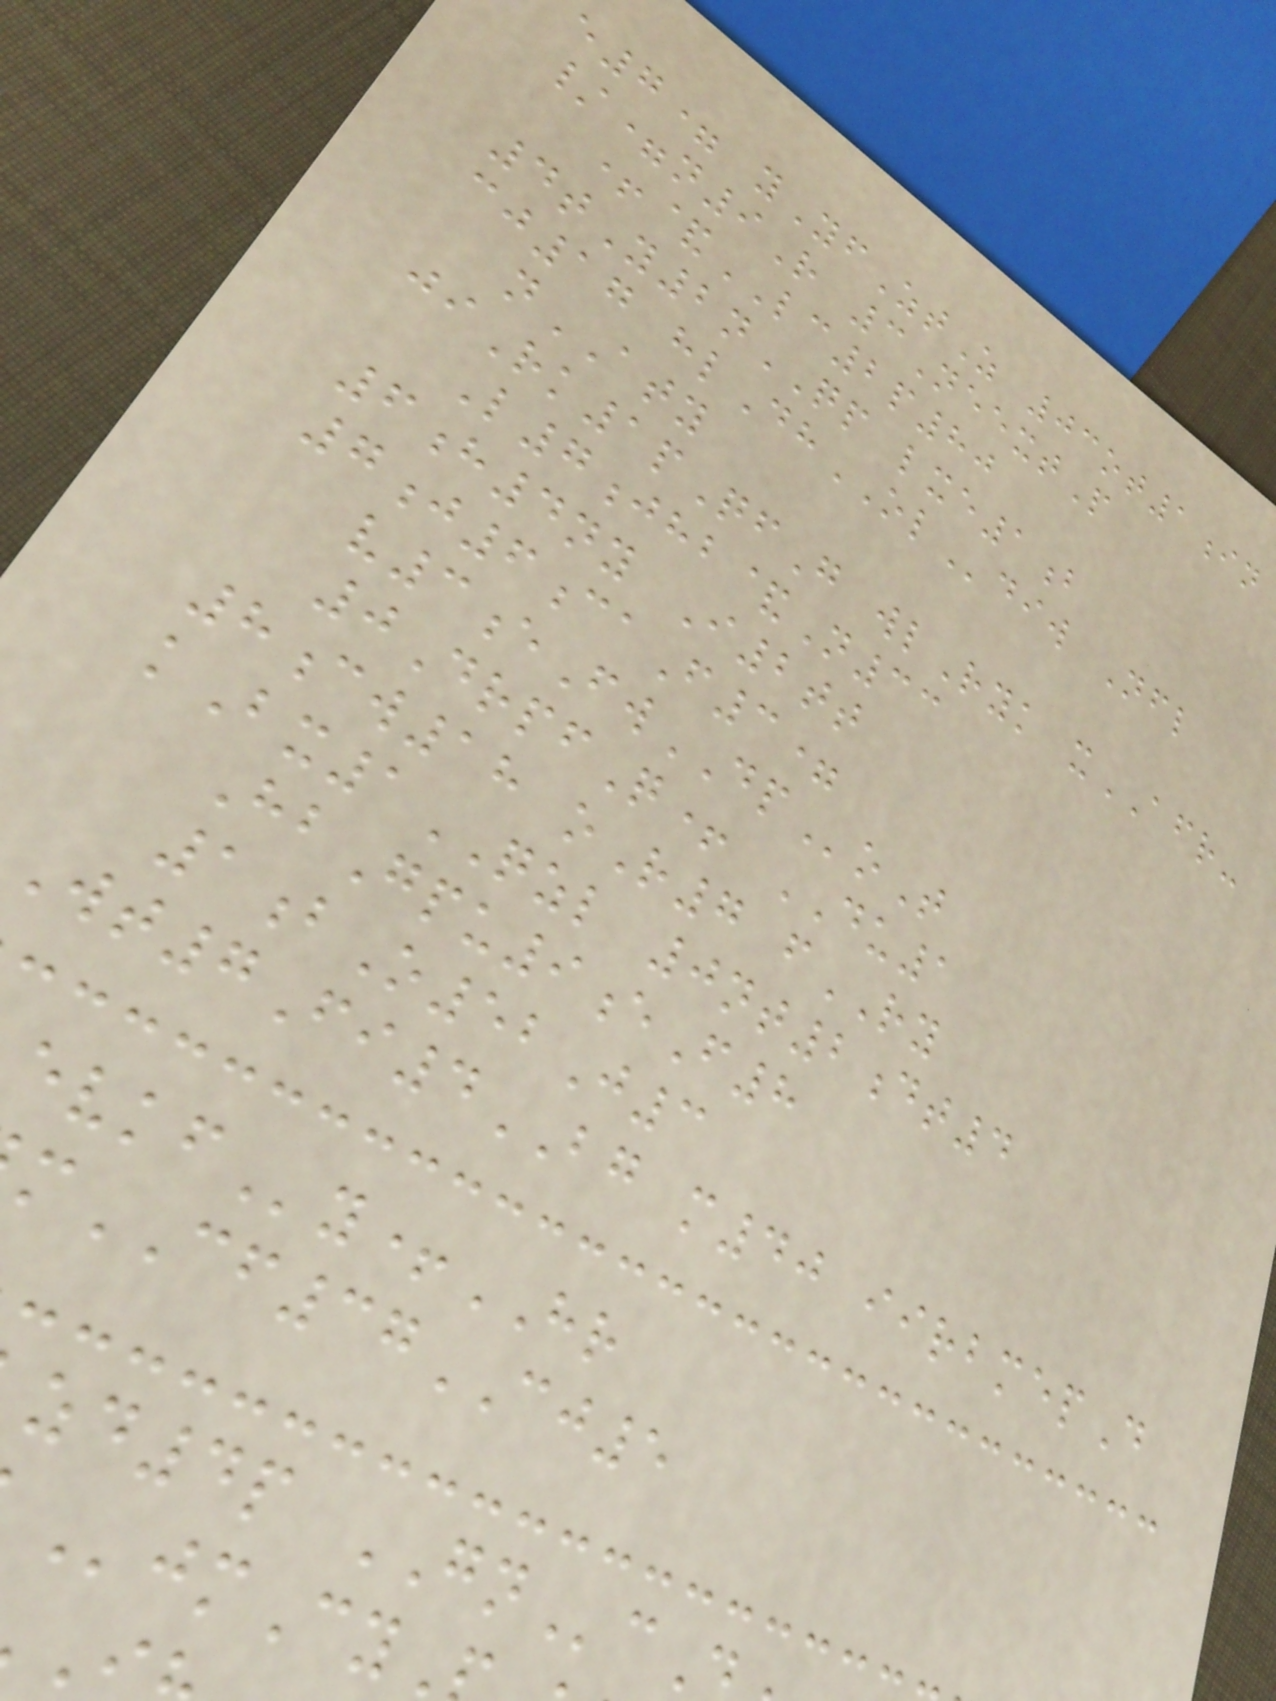e7= yYfZtZ 03ot1in
/=n9R 3NeextP
+&LC2p80
4tY2nQP lxe1b
cj17 hlDhOLdiw Nfl
nATY
jiRk1pQfG wlRyk xAFR-
L7jhb&N33
6h4ny I2tt
7j6caF3=
v3eFwDPoT
0DrpfQ+ DU1
8cw18 oR7 fRY
kBx1QZL 0nt2dt4
HbGpu9eF8
1bO52J3
Wt7Fi4BG m40 iirbmepD
y+HR
mCF37CJ5
zd4p GNc
